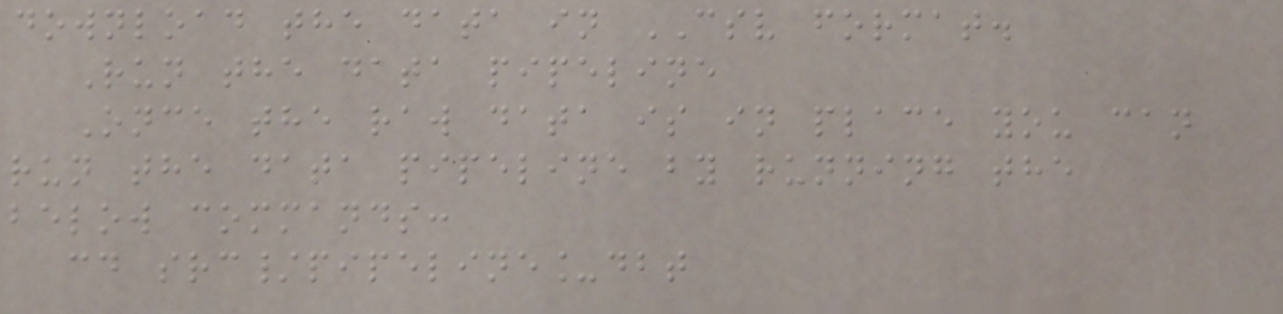download the data in CSV format.
Run the data pipeline
Once the raw data is in place you can
run the data pipeline by running the
below commands:
cd src/pipeline_dbt
